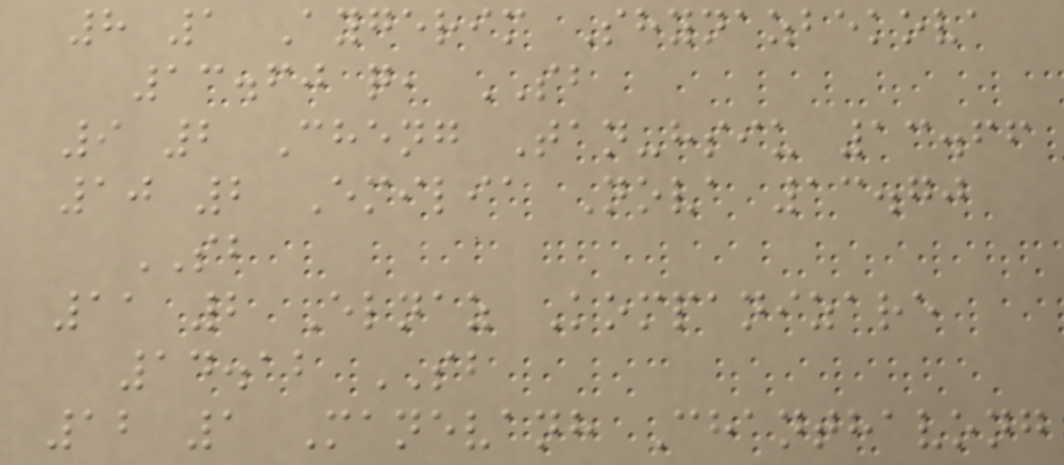8 1 Aygerim Shynazbekova
13.60 q, SB
9 2 Cheng Tan-hsiu 13.66
10 2 Emilia Nova 13.70
SB
11 2 Elnaz Kompanizare
14.12 SB
12 1 Manevanh Chanthavong
